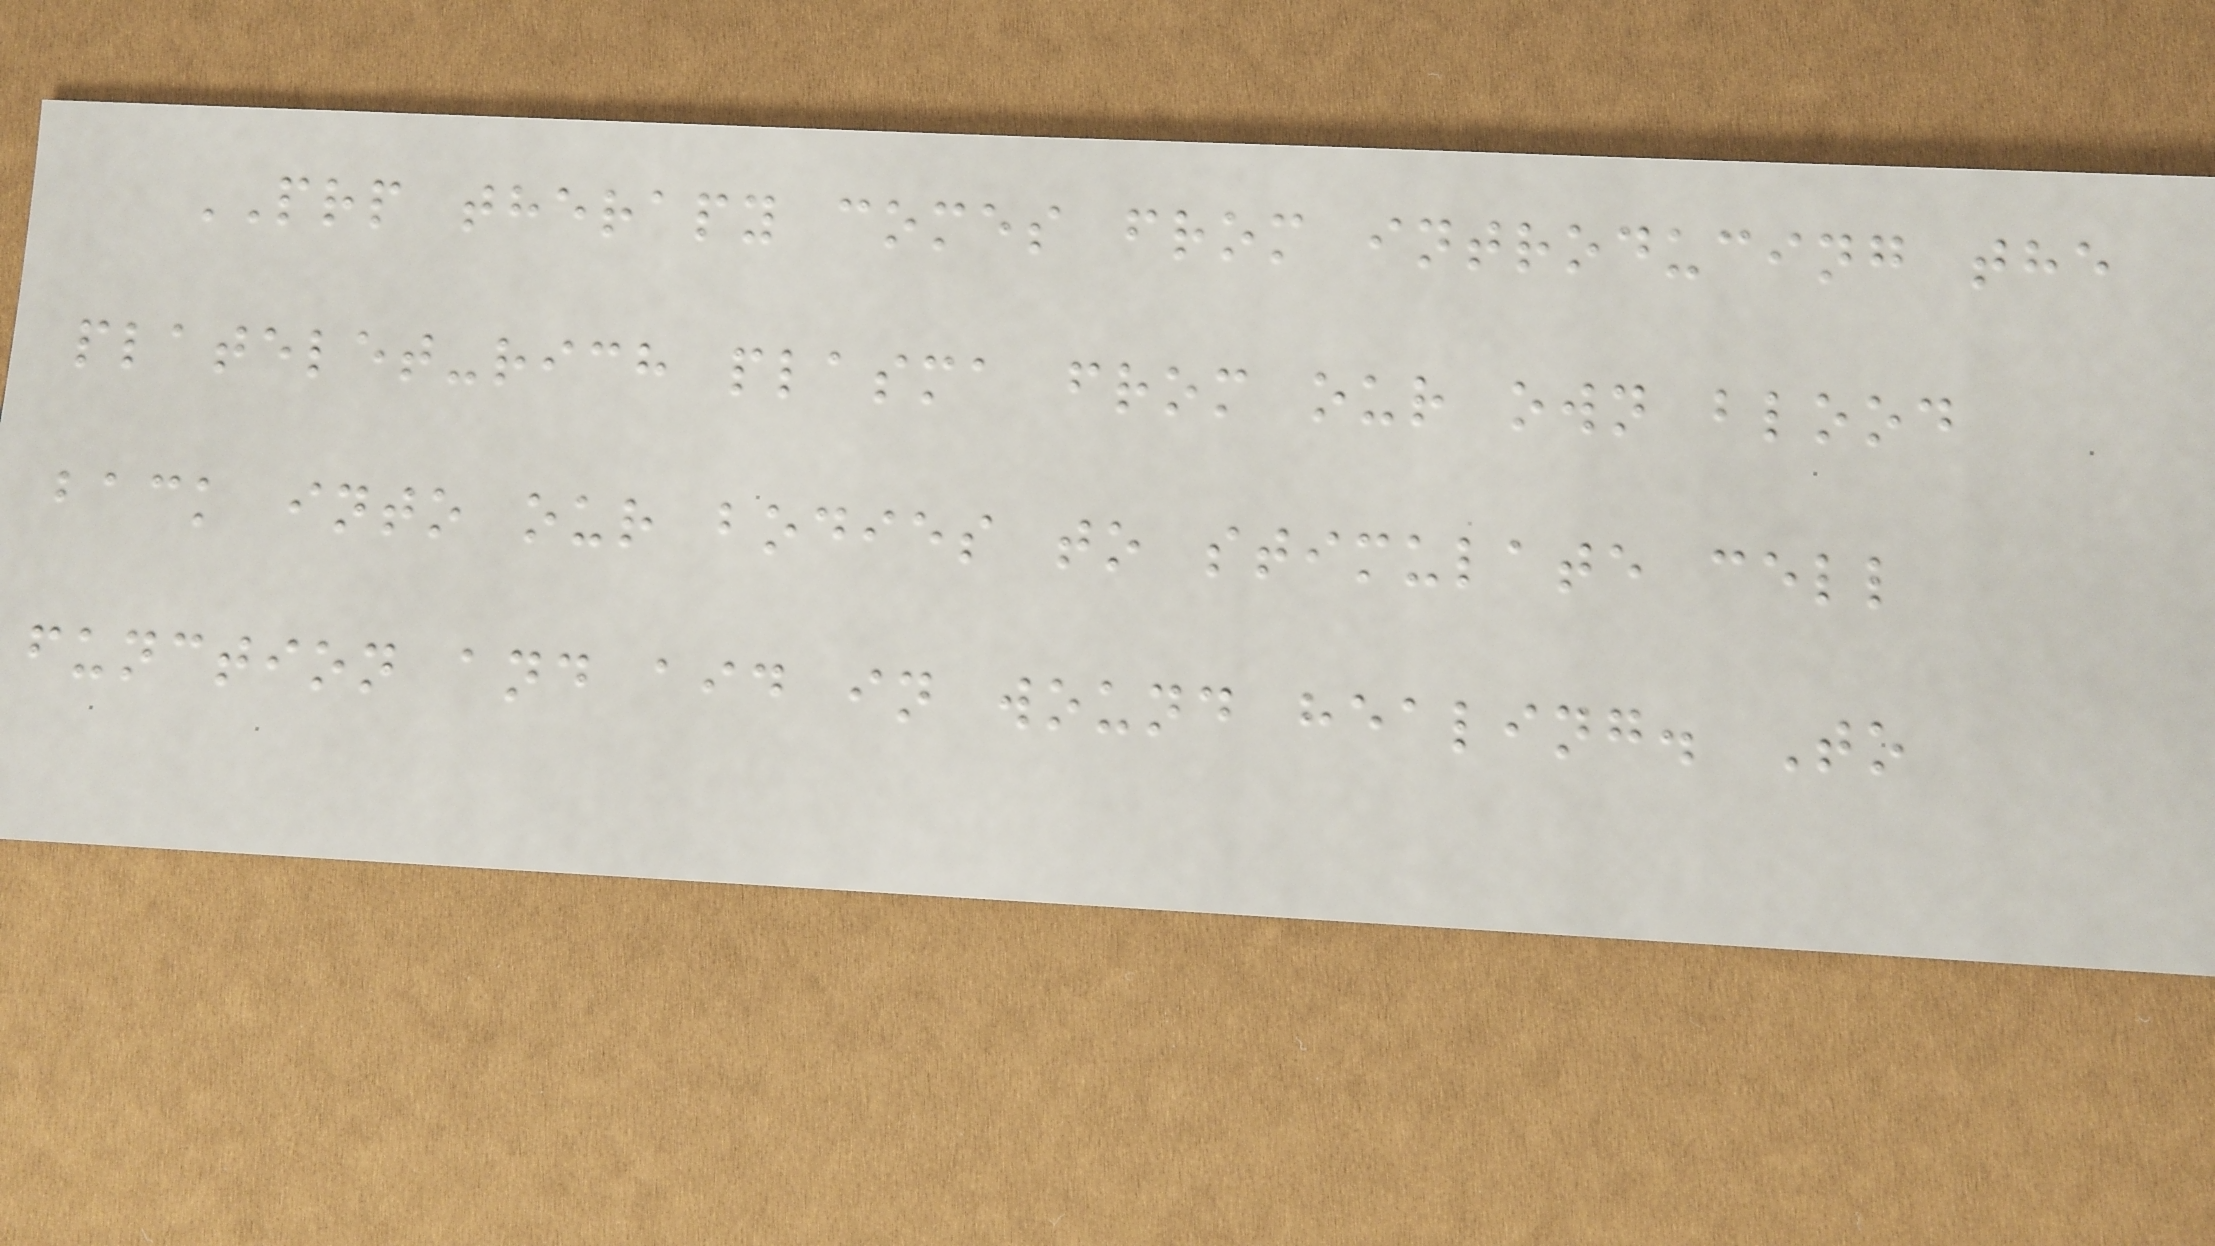PRP therapy comes from introducing the
platelet-rich plasma from our own blood
back into our bodies to stimulate cell
function and aid in wound healing. To
